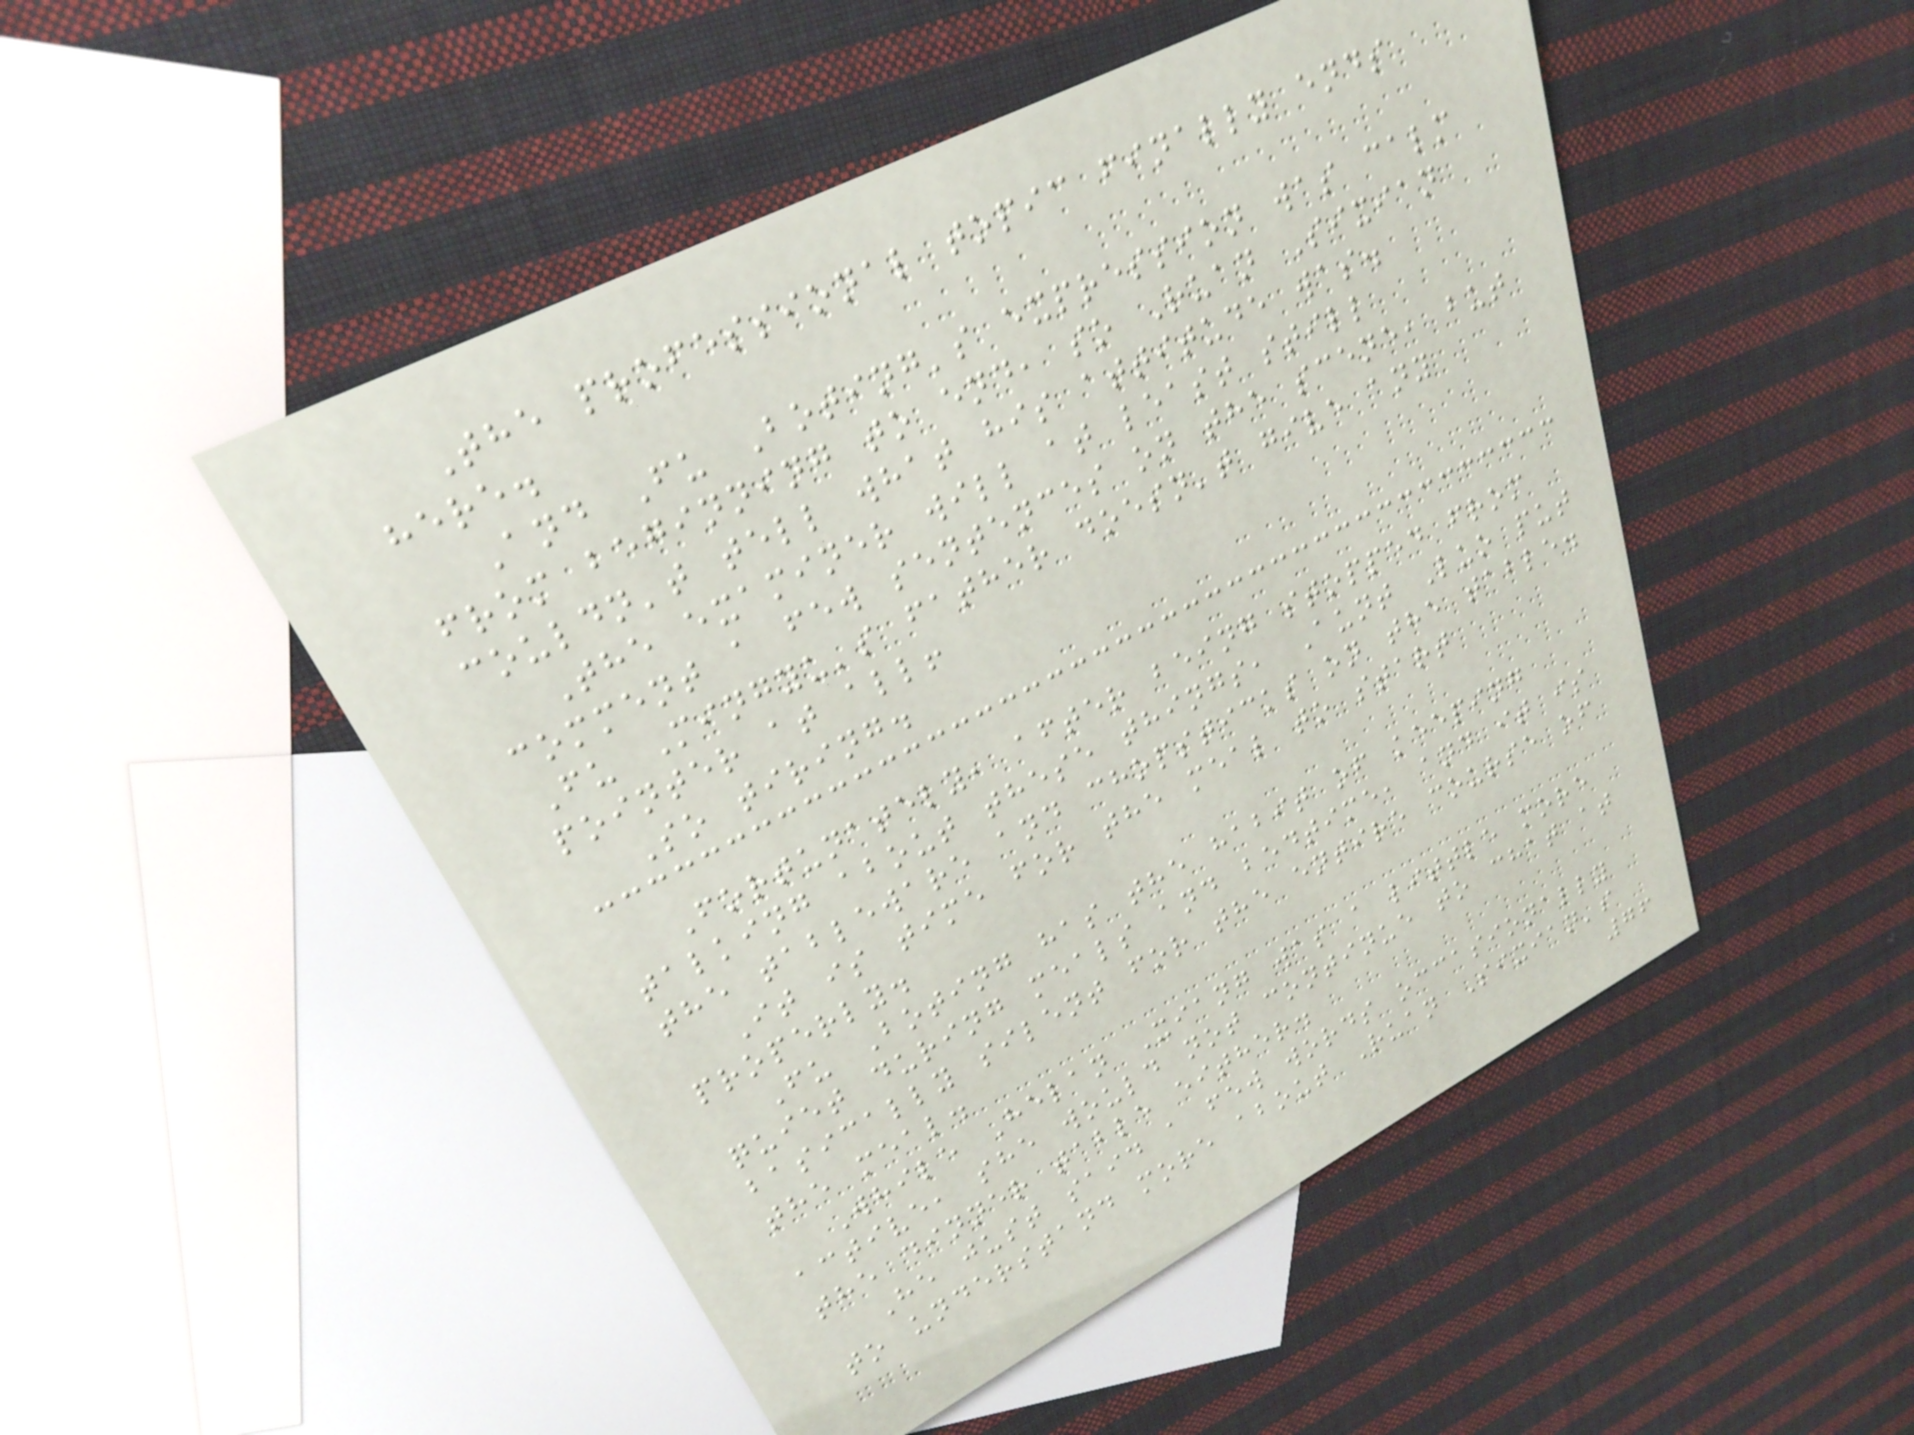The professional topic finally ends
here.
And Fu Boting's expression was calm
from beginning to end, so Ruan Sixian
couldn't tell what his attitude was.
The examiner will at least still
comment a few sentences on the scene, but
Fu Mingyu's father doesn't give any
pointer at all!
So tiring.
Fortunately, after being stopped from
talking about these things, Aunt Luo put
the tableware and chopsticks on the table.
It is time for the meal to start
properly.
Fu Boting has the habit of keeping
quiet during meals and bedtime, and it is
basically silent for the entire course of
the meal.
While Helan Xiang was a little more
active, she would not continue to chat at
the dinner table either.
He just said a few words occasionally
to understand more about Ruan Sixian's
76
